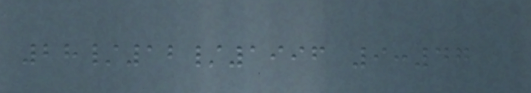28/12/1996 9:47
